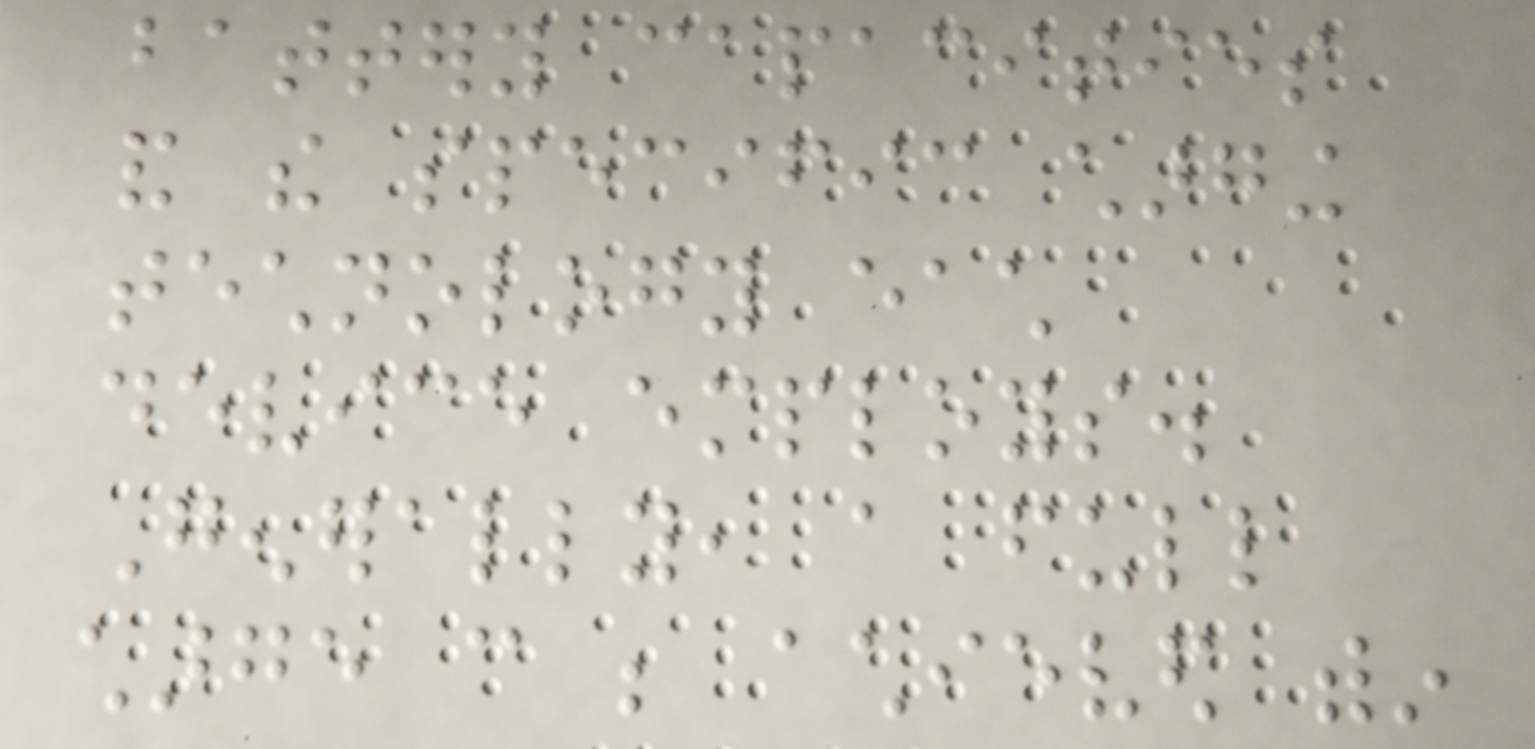battery capacities
and the specific charging
technology each
device employs.
Generally, a full
charge can be achieved within
